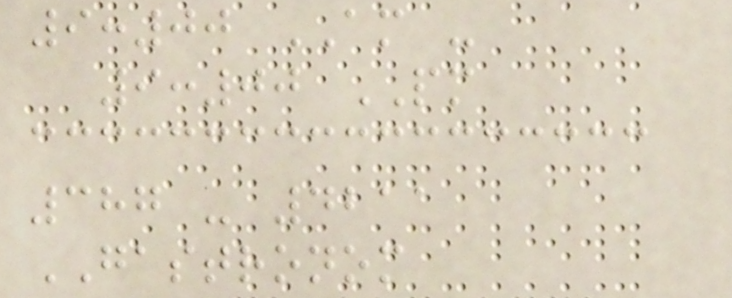9:00 AM -
9:00 PM
387 - 4211
GASTRONOM
